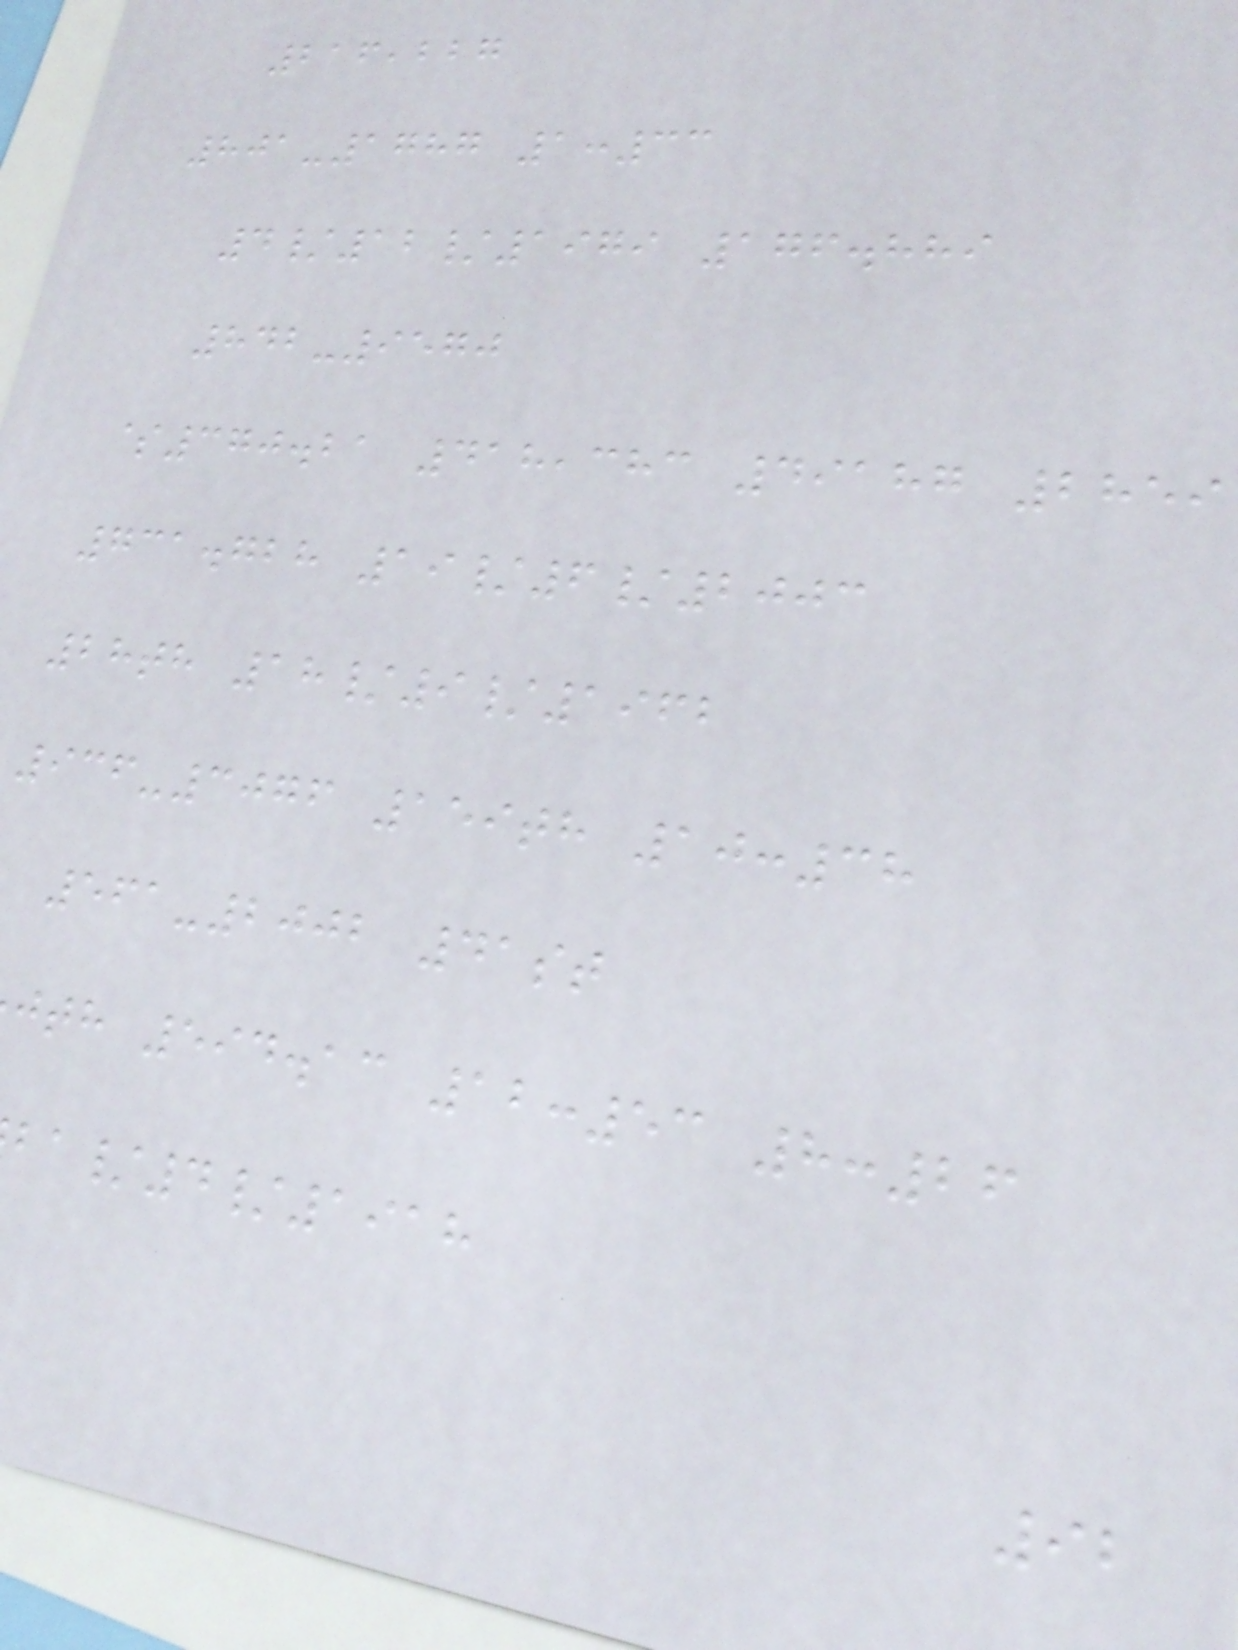216,227
801-1787 1:33
4/12/1979 176.889
842-9570
$370.21 418,383 49187 2859
731.728 19/6/2003
28th 18/9/1962
936-3076 159th 10:38
561-2002 41st
jth 594.13 12:53 8:26
/4/1918
92
